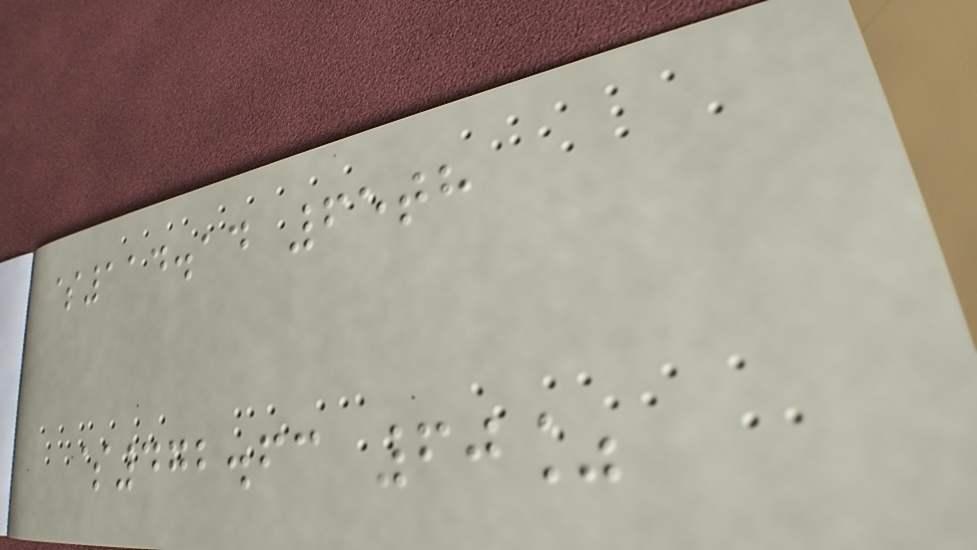$114.14 65th
$472.63 60%
